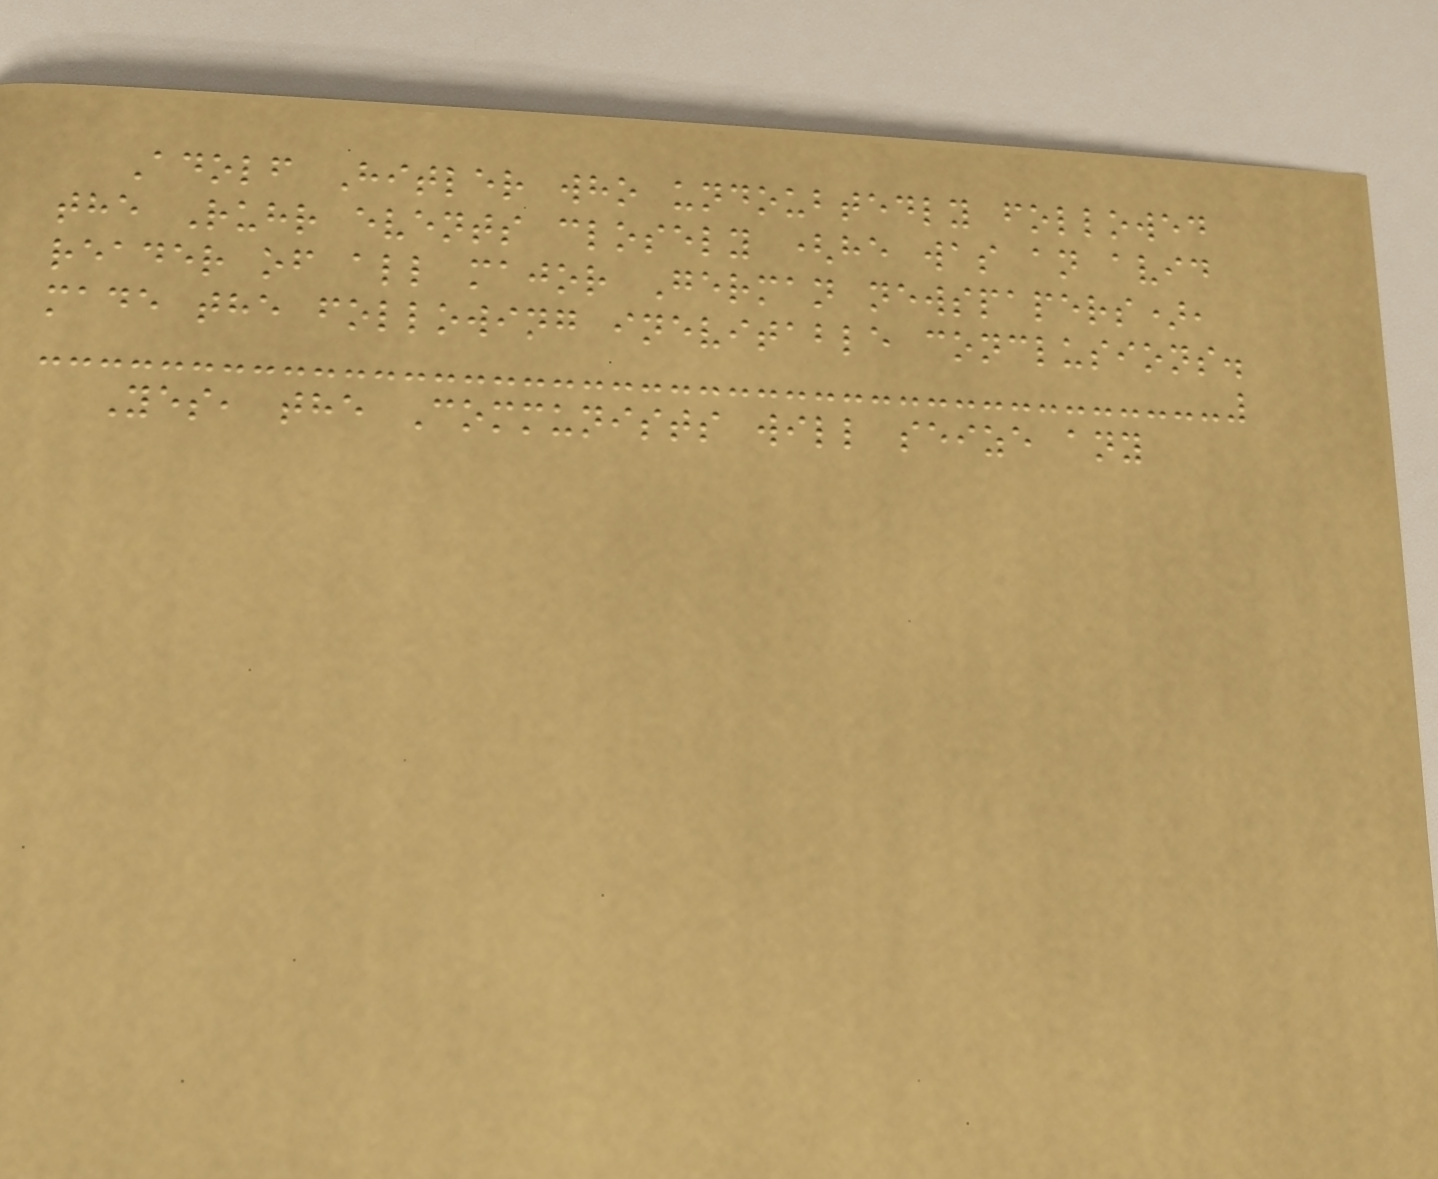Adolf Hitler who undoubtedly followed
the Ruhr events closely (he was an avid
reader of all major German newspapers),
made the following inevitable conclusions.
Yes, the Communists will seize any
